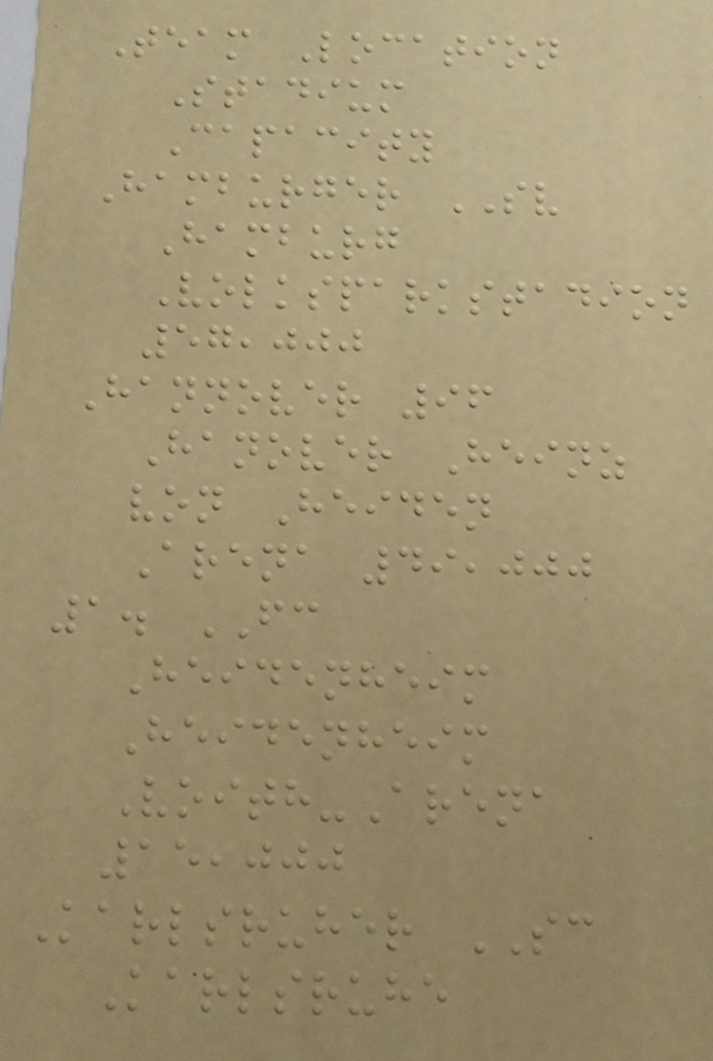Team Location
Stadium
Capacity
Hamburger SV
Hamburg
Volksparkstadion
57,000
Hannover 96
Hanover Heinz
von Heiden
Arena 49,000
1. FC
Heidenheim
Heidenheim
Voith-Arena
15,000
Karlsruher SC
Karlsruhe
